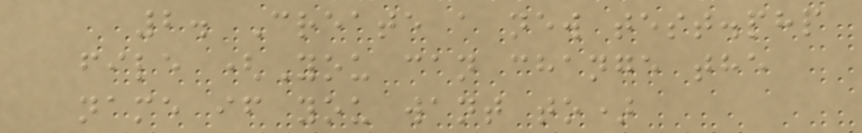2. Create a new test.php
file (You can change the
name if you want to)
